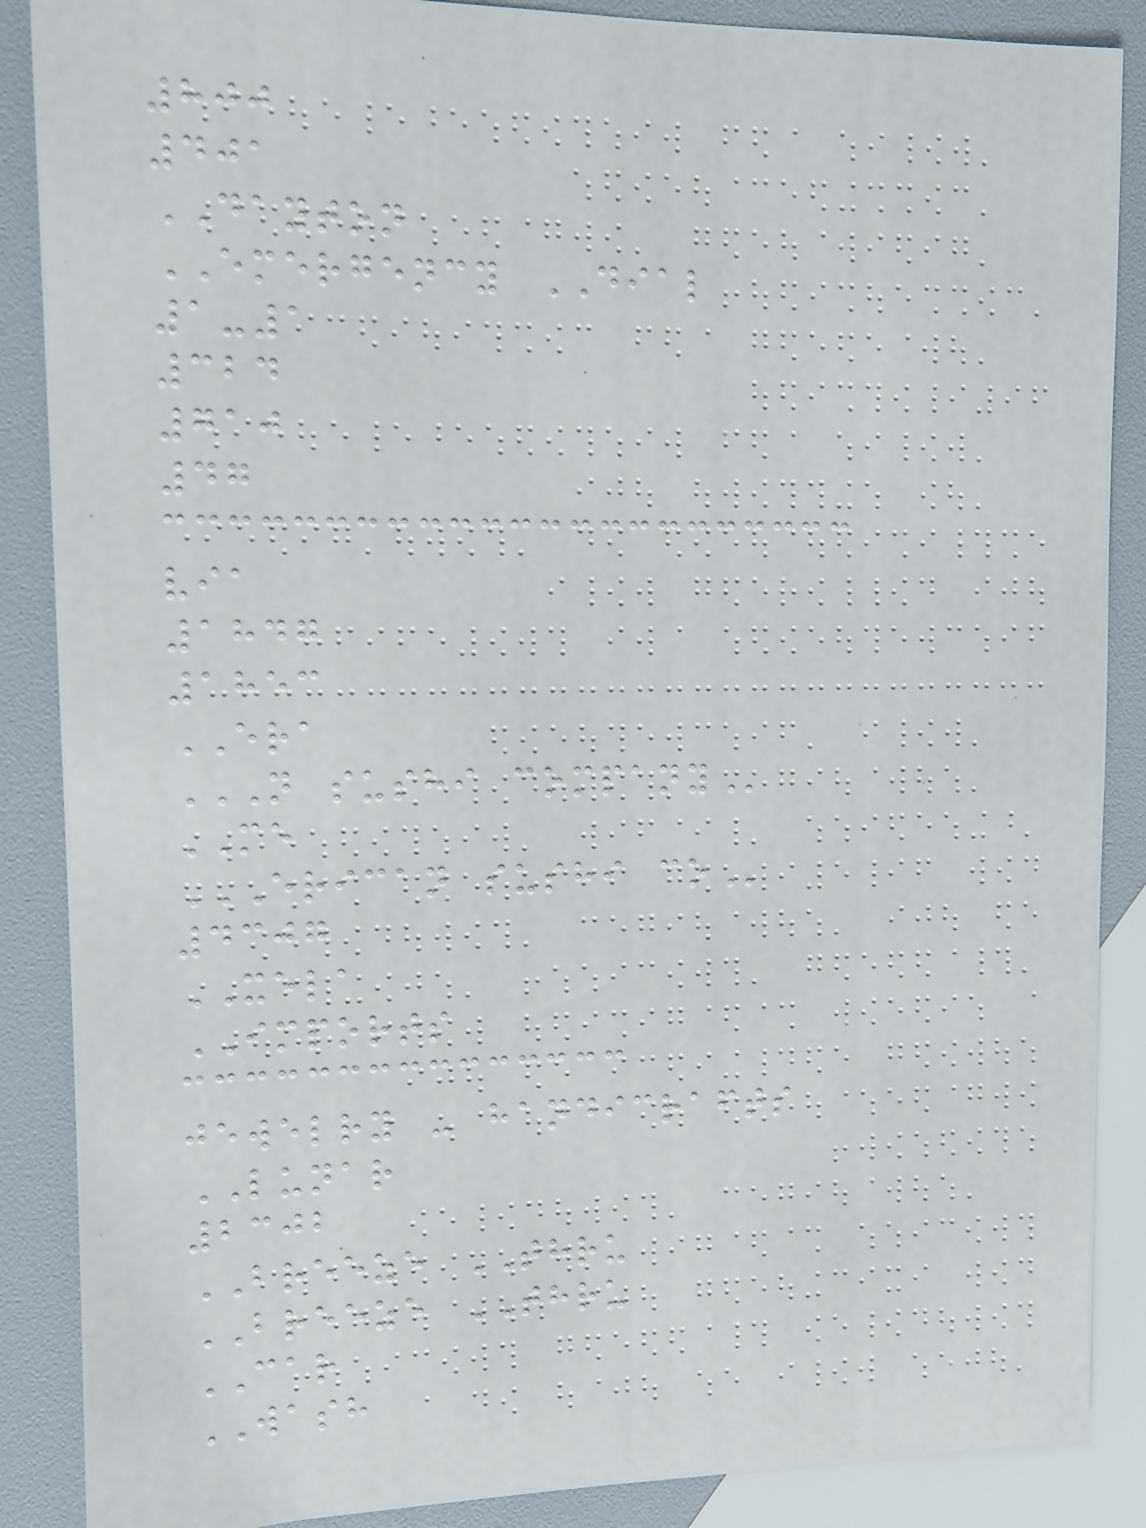800
401
DAYTON
EMERGENCY DIAL
1-1
324
710
47
via
1847
1853
ERA
N SUSHI COMPANY
ME
ERICAN SUSHI CO
4307
XELA
IMPORTS
jewelry - handicrafts
LUNAR
2302
BREEZE THRU
BREEZE THRU
CAR
WASH
